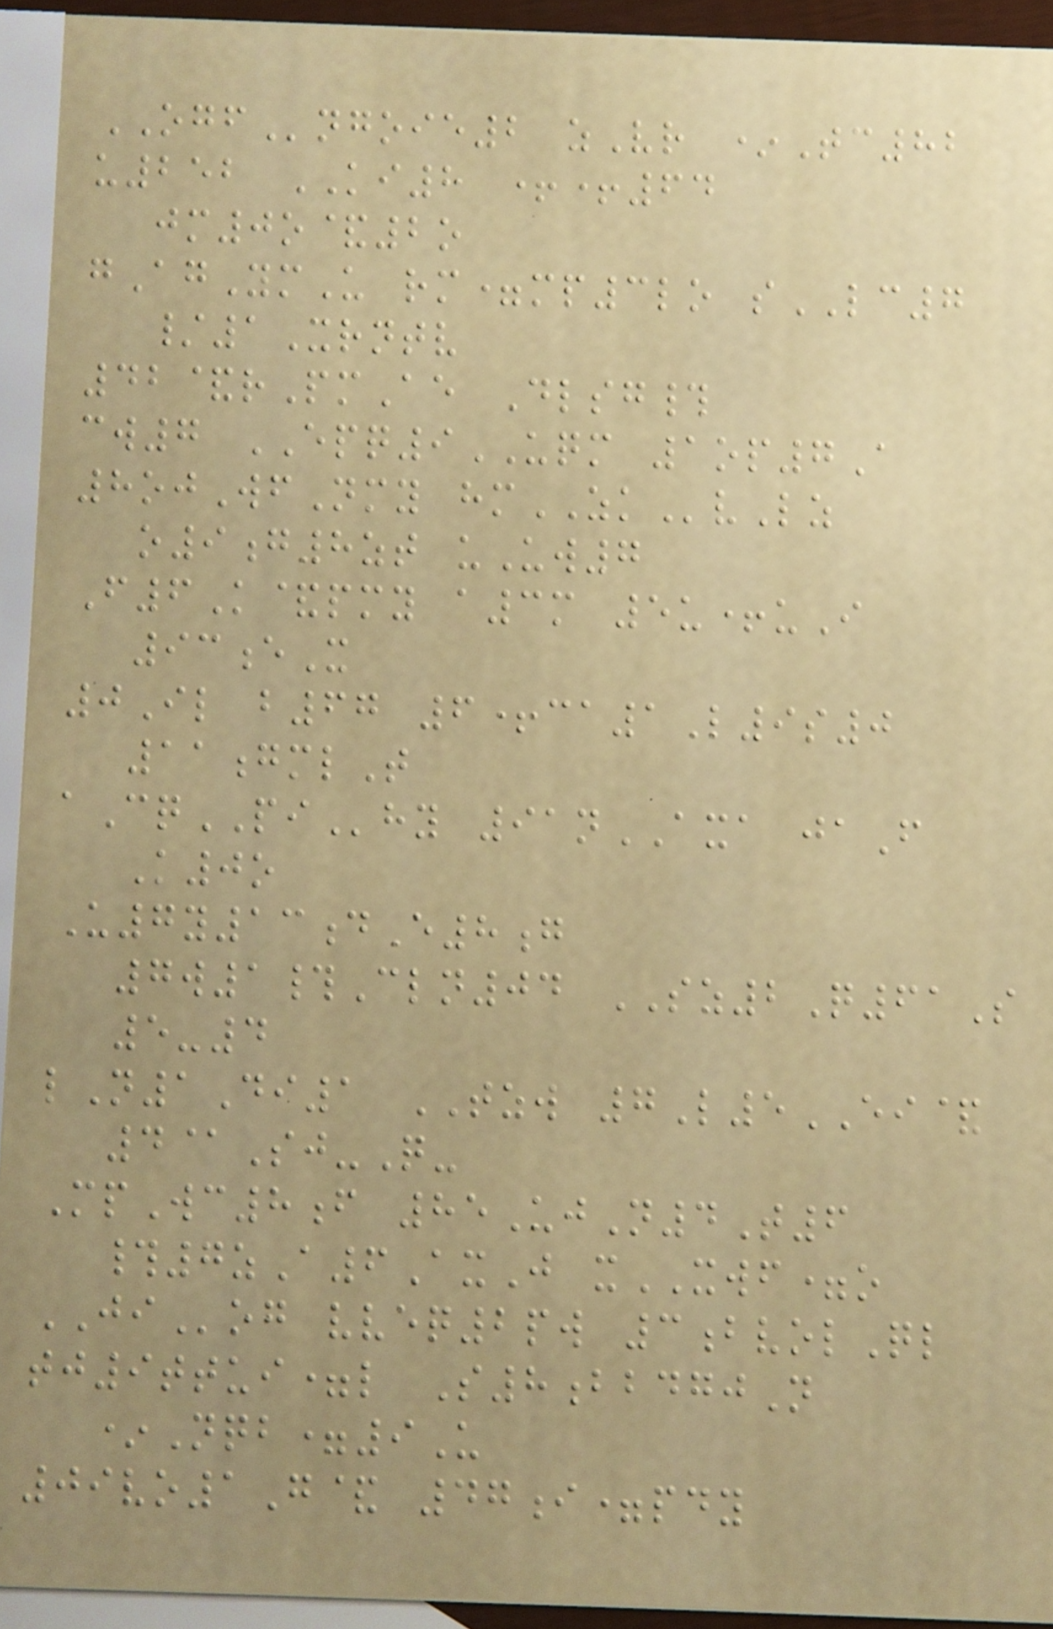OGFngoie2 zVr *Tc82
u252 KI8 ++64
jm0o&2o
gAgYmU rm=mp3lo sLC7
/1Xrntv
42&rPmAe Dlsg#
cw7 EPQ9UQM 1op7A
8ojWfNmy hmZKvLz
o9g8zt uUw7
F6K&pmy a3m 5u+uI
93eX
0Il b67 6+ca1L9s0
11gmlT
aCqPIhy 91nAXA jaF
K0o
U7y13dE8g
7w1#Cln04 SZ2Q61S
5-4
lN1Di1 TZW 7L5EI&
4@Sj-Q-
MpWc8f 85UjN4T6
#7zA6AxJ xXWF=o
JIog vveq2pw 3bvolQl
tj9ttui=l S8bbdgjN
*Nqb=9U
09vo1G& 47i=pdy
